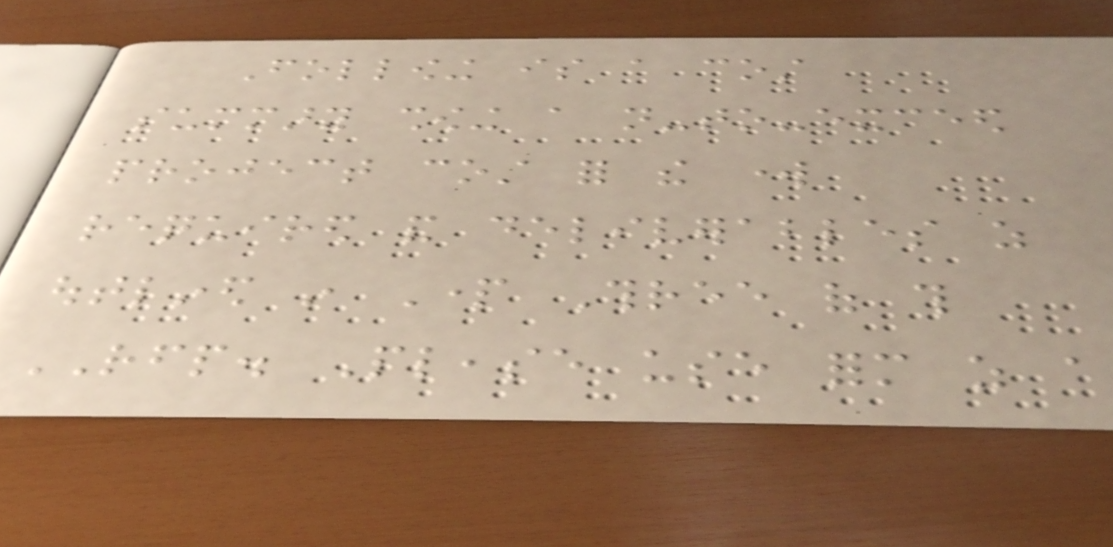Following is a cost
summary showing a not-to-exceed
project cost for the work
required and deliverables as
outlined in Part Three of this
RFP. Please use form as a
